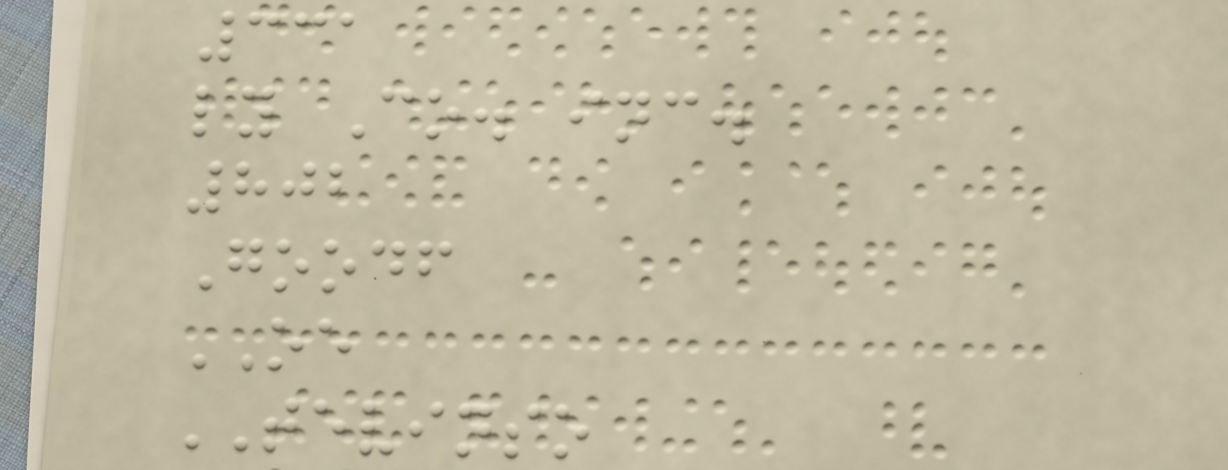331
ly Co. inc.
802
Goodf
OE
TEVINSO
